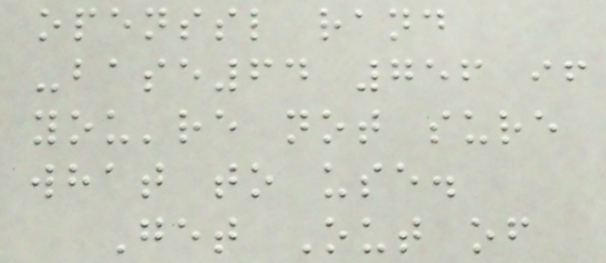openssl rand
-base64 756 if
you're not sure
what to use.
Get Out of
